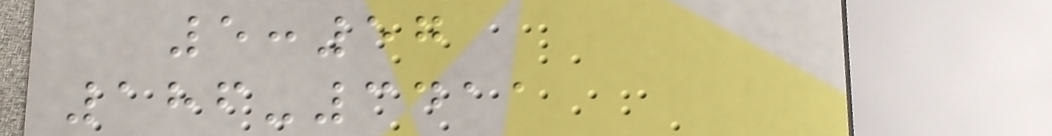5:57
186-3411
